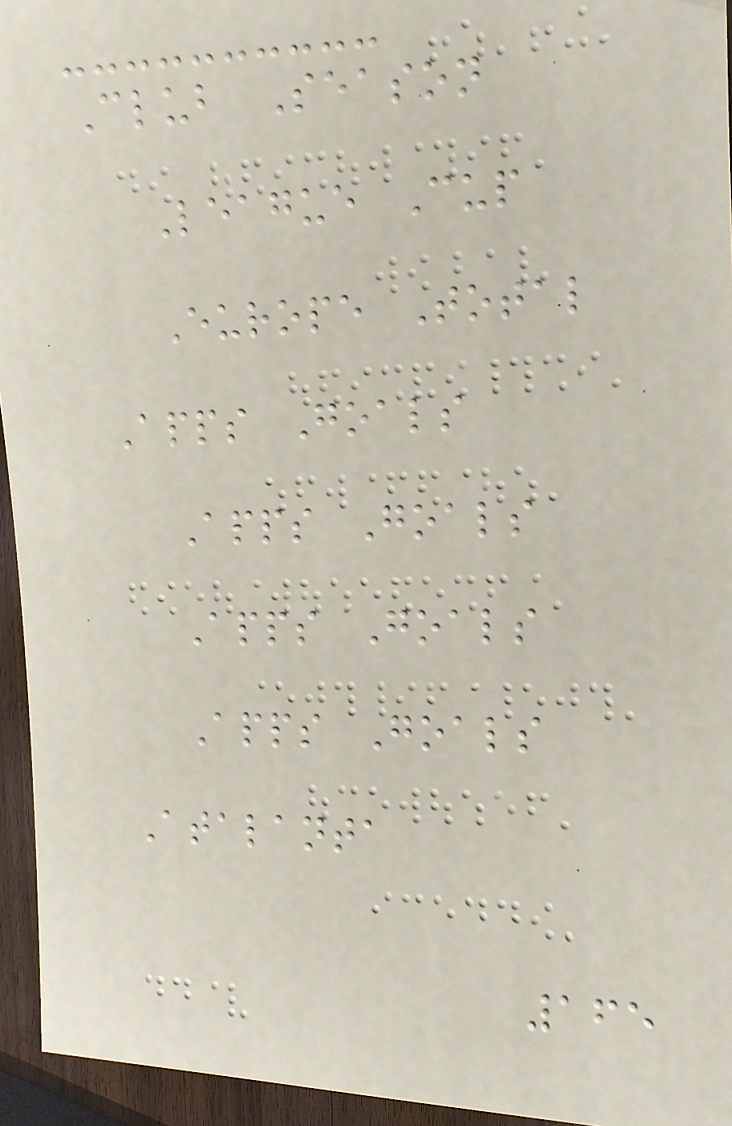Club Season
League Cup
Europe Total
Apps Goals
Apps Goals
Apps Goals
Apps Goals
Atalanta
165
